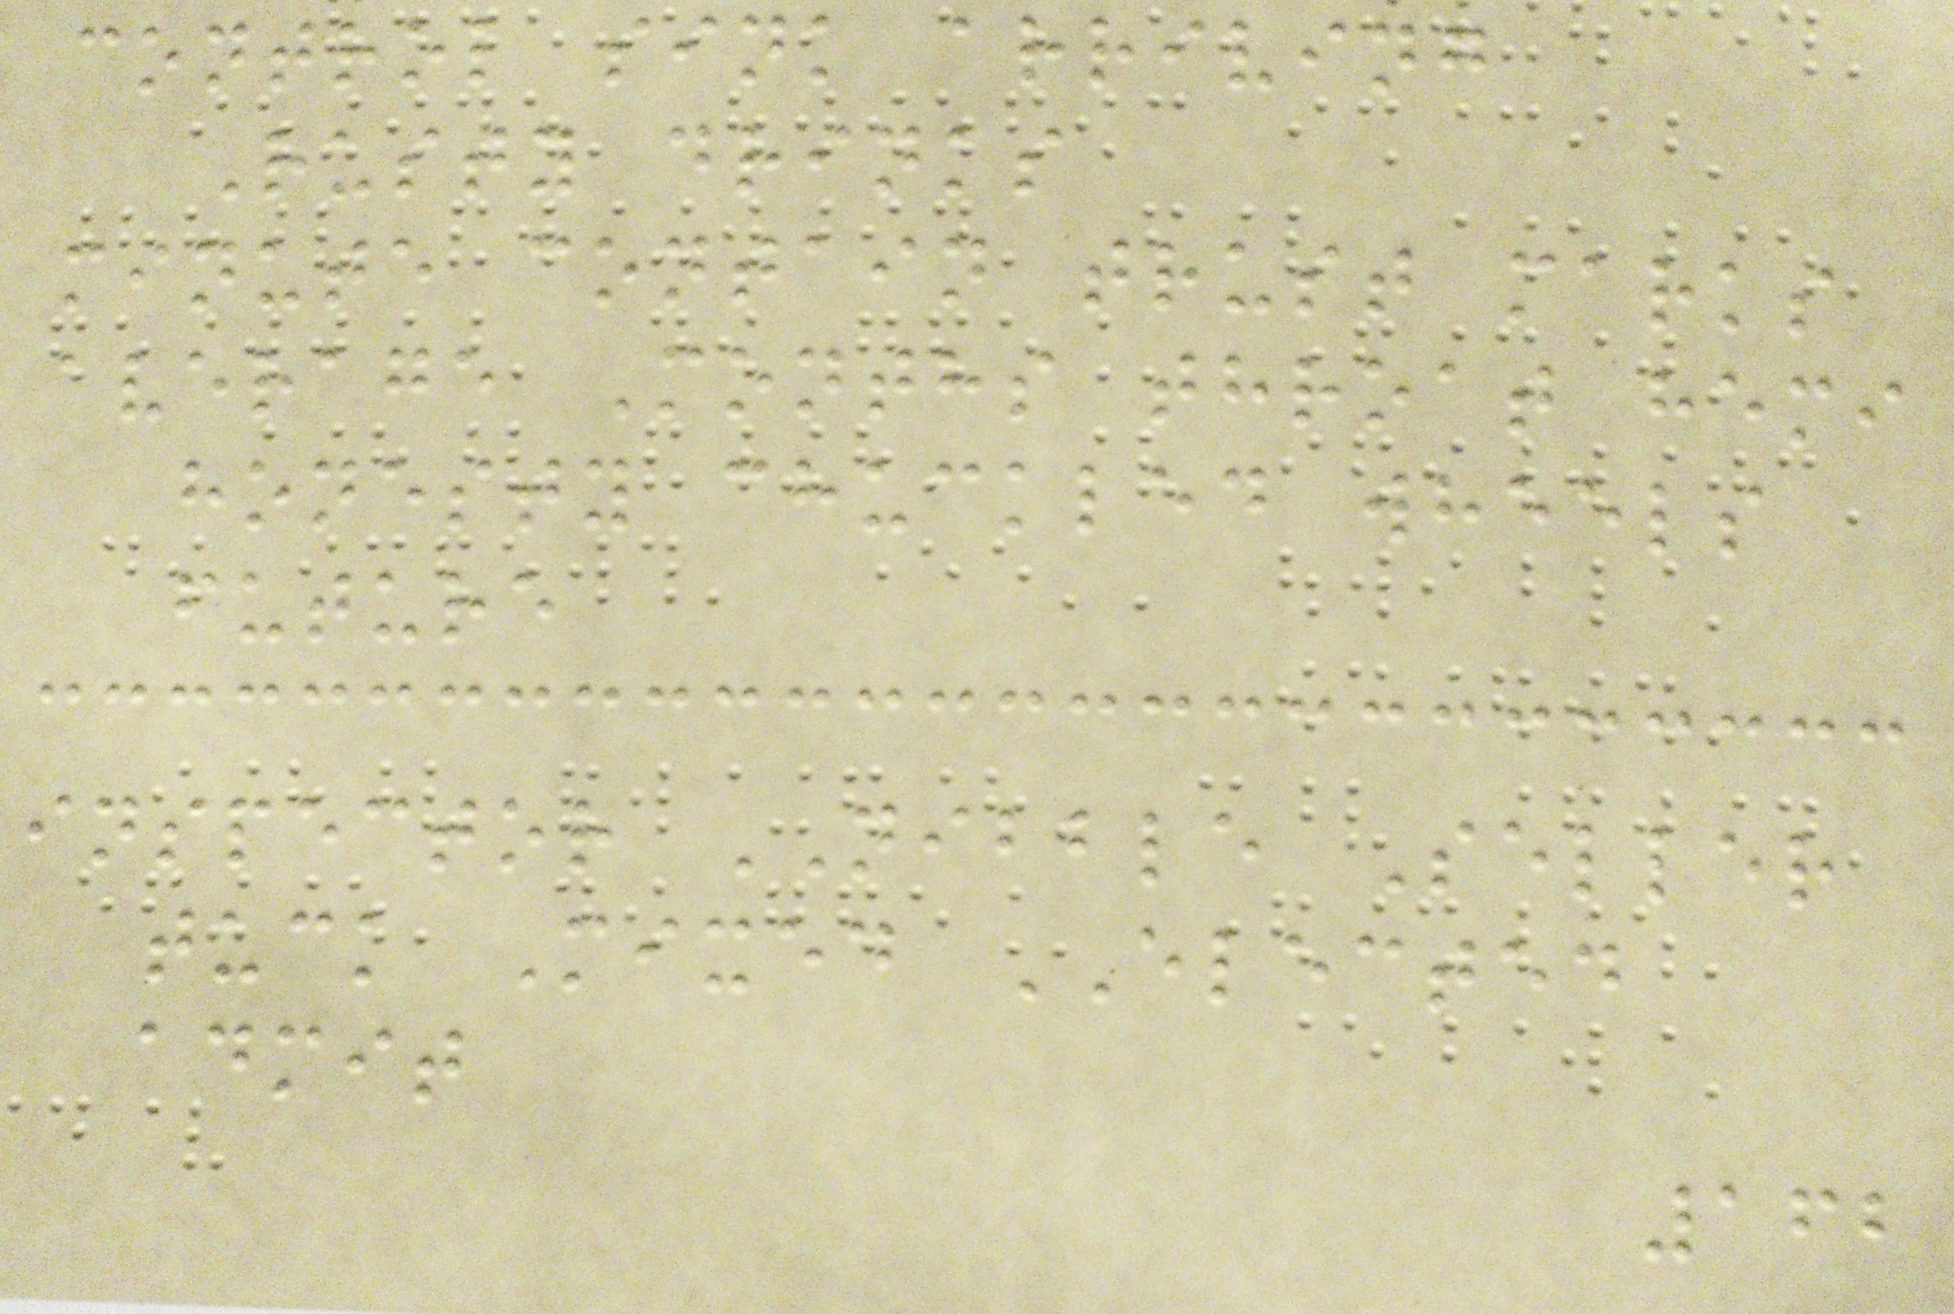control sink arriving
Rusty drinks
minute contain trust marks
average Months throat hemi
honesty chuckled wheels
future
inspector NIBBLE Seller
tuck Mixed ELECTED
admit
162
